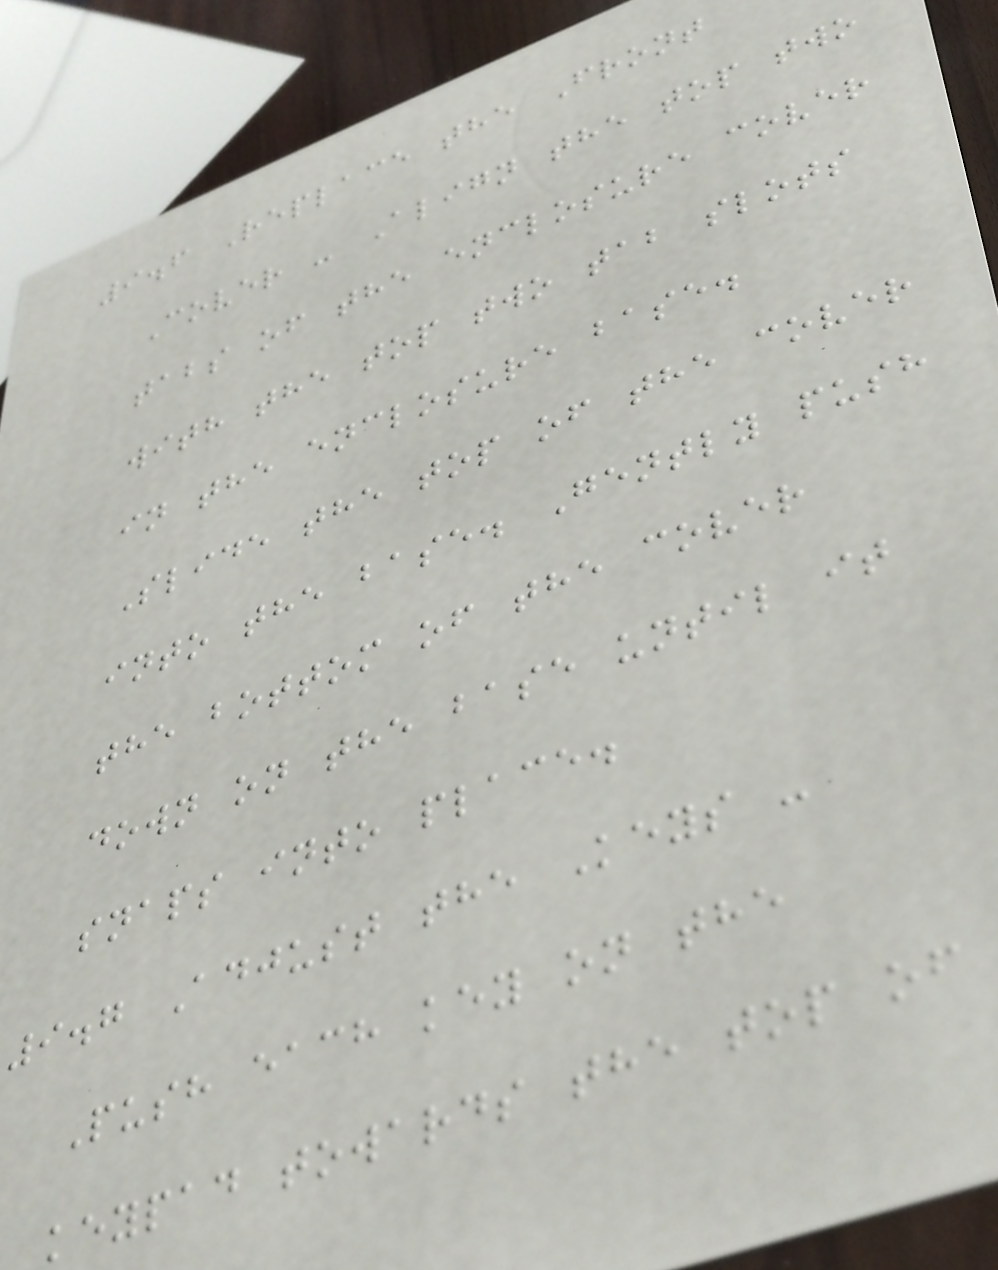9.6 Replace the Front
Cover - Align the top two
tabs of the enclosure cover
with the top two tab slots
in the enclosure base.
Slide the top of the cover
into the base. Gently push
the bottom of the cover
down on the base until it
snaps into place.
9.7 Adjust the Keys -
Push each key on the
keypad towards the top of
